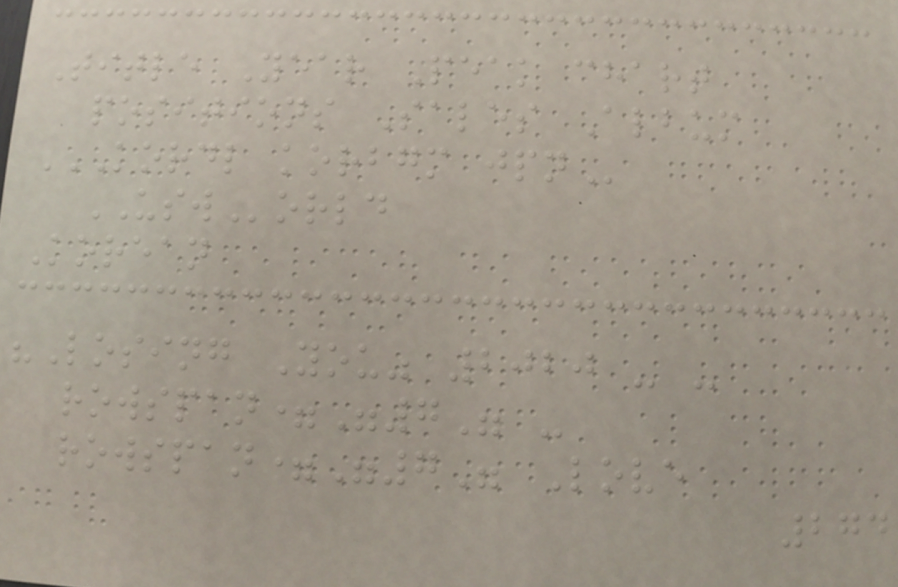Title Year Peak chart
positions Sales Album
KORDL KORBGM JPN
USWorld
Korean
"Losing You" 2020 - -
rowspan="7" -
rowspan="7" Love
274
